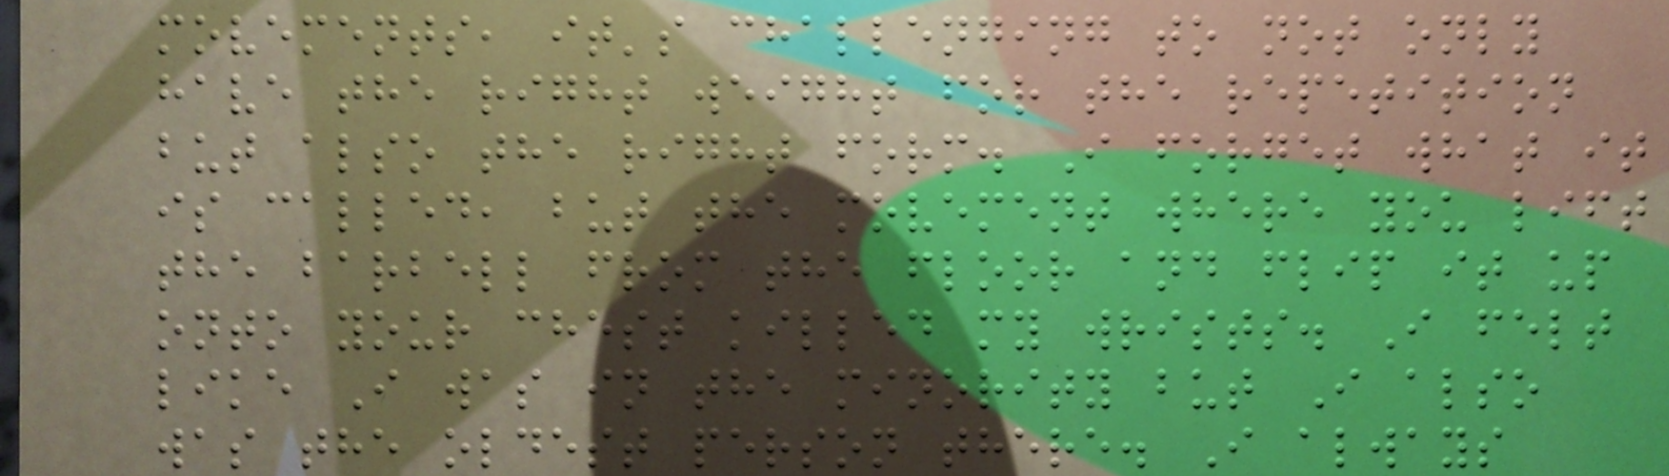movements, it's challenging to not only
have the right weight for the repetition
but also the right form. I forget what it
is called, but the movement where you lift
the barbell from the floor and flip it up
onto your chest killed my wrists. I felt
like I was in the minority but I also
was the oldest person there. I always
